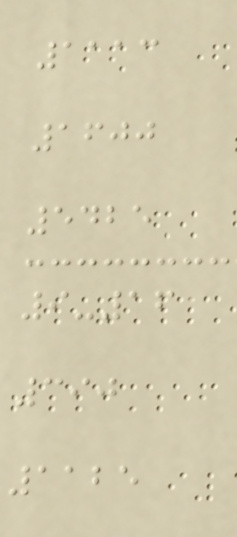1113
1600
5425
9-16
390
1125
